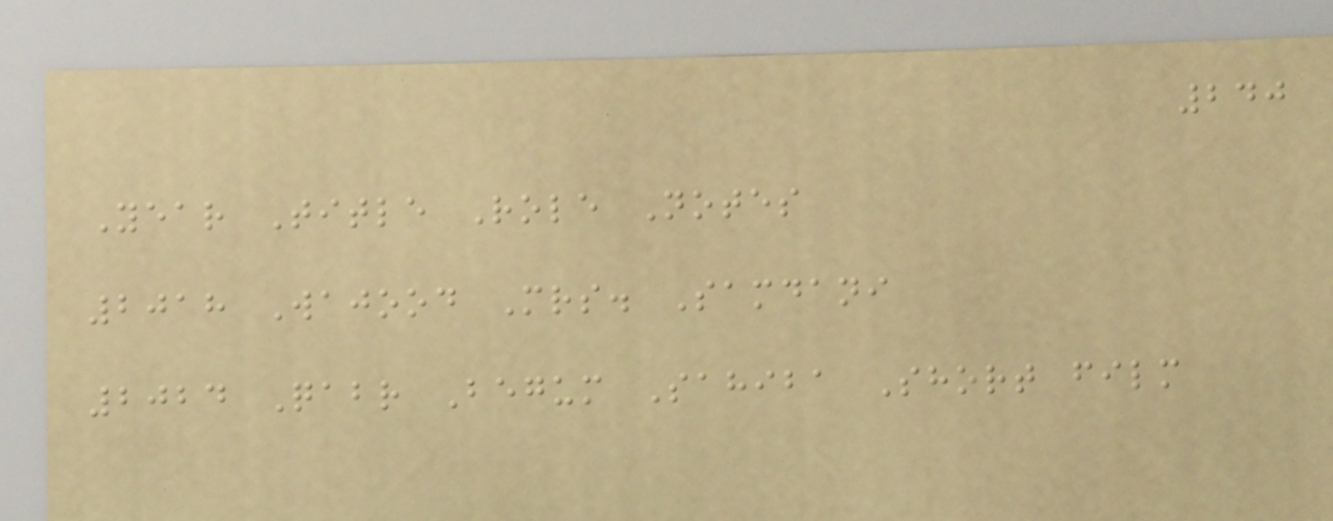240
Year Title Role Notes
2018 Wajood Mrs. Samdani
2024 Qabr Begum Sahiba Short film
